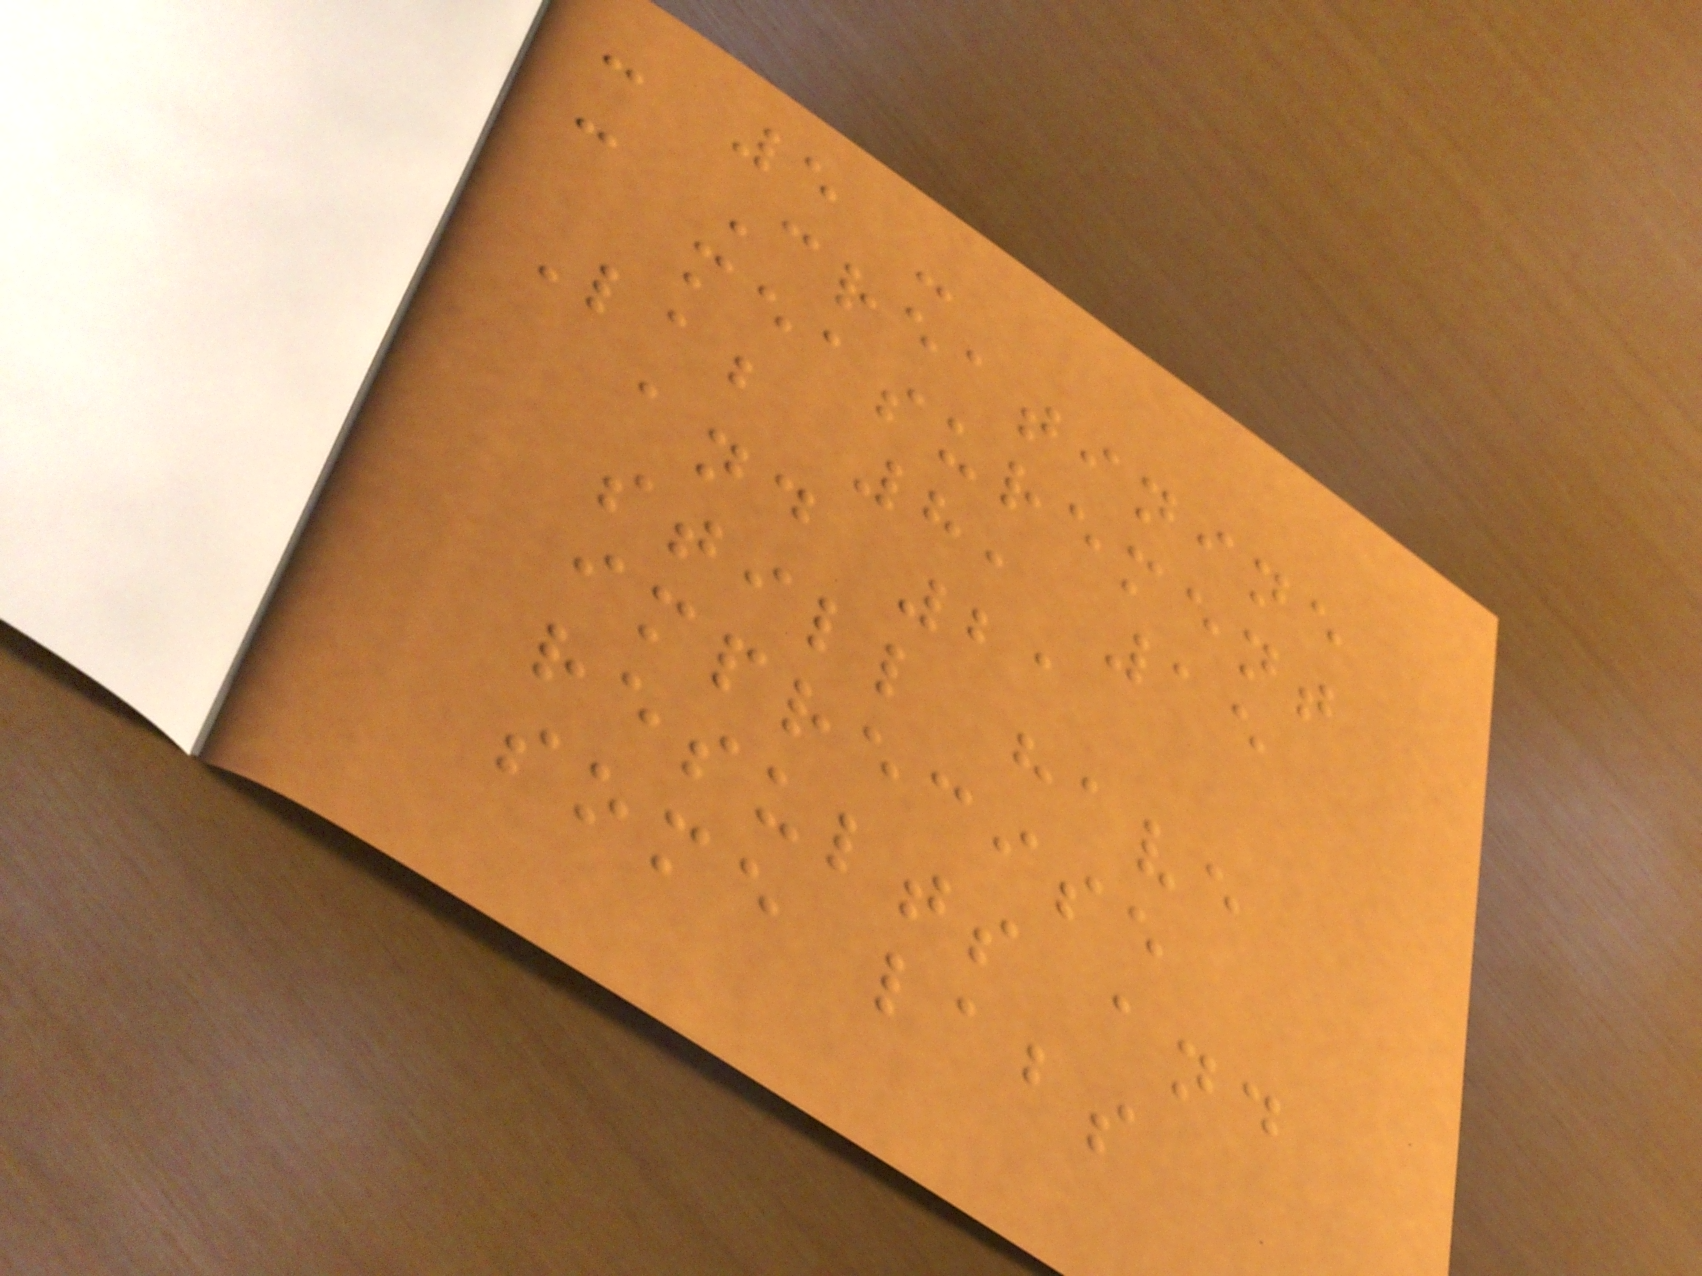- 5 -
- Creatinine
measurement
Lab 8, 15
and 21
still have
imprecise
results and
some labs
